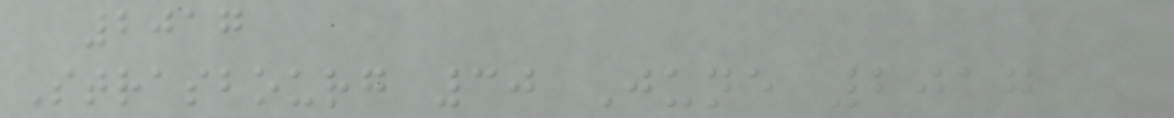2017
Strasbourg 30 June 2017
